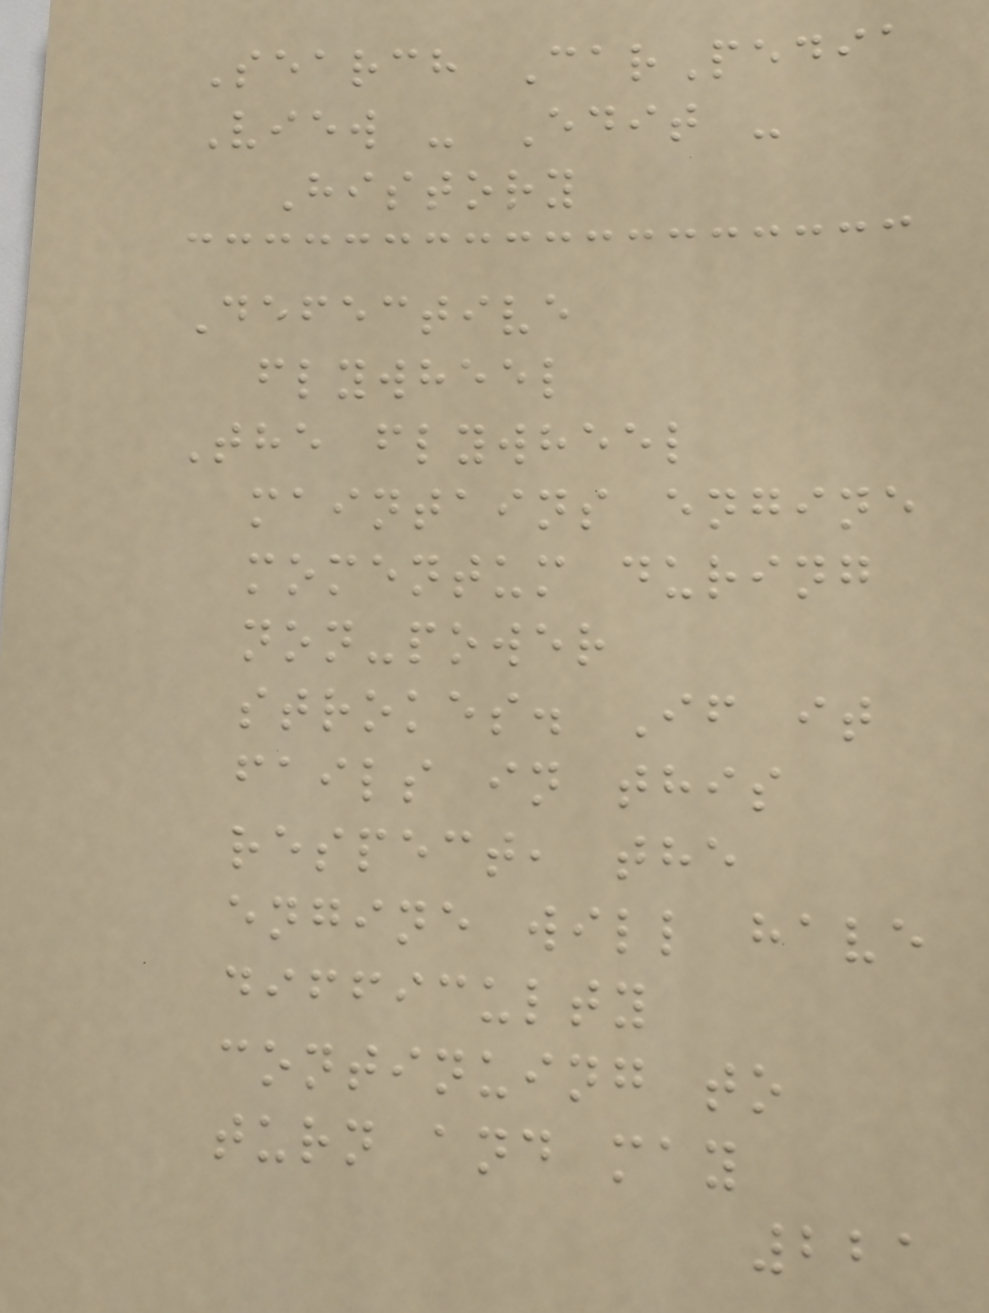Search CarPedia
View - Edit -
History
Defective
flywheel
The flywheel
maintains engine
momentum during
non-power
strokes. If it
fails in this
respect, the
engine will have
difficulty
continuing to
turn and may
221
